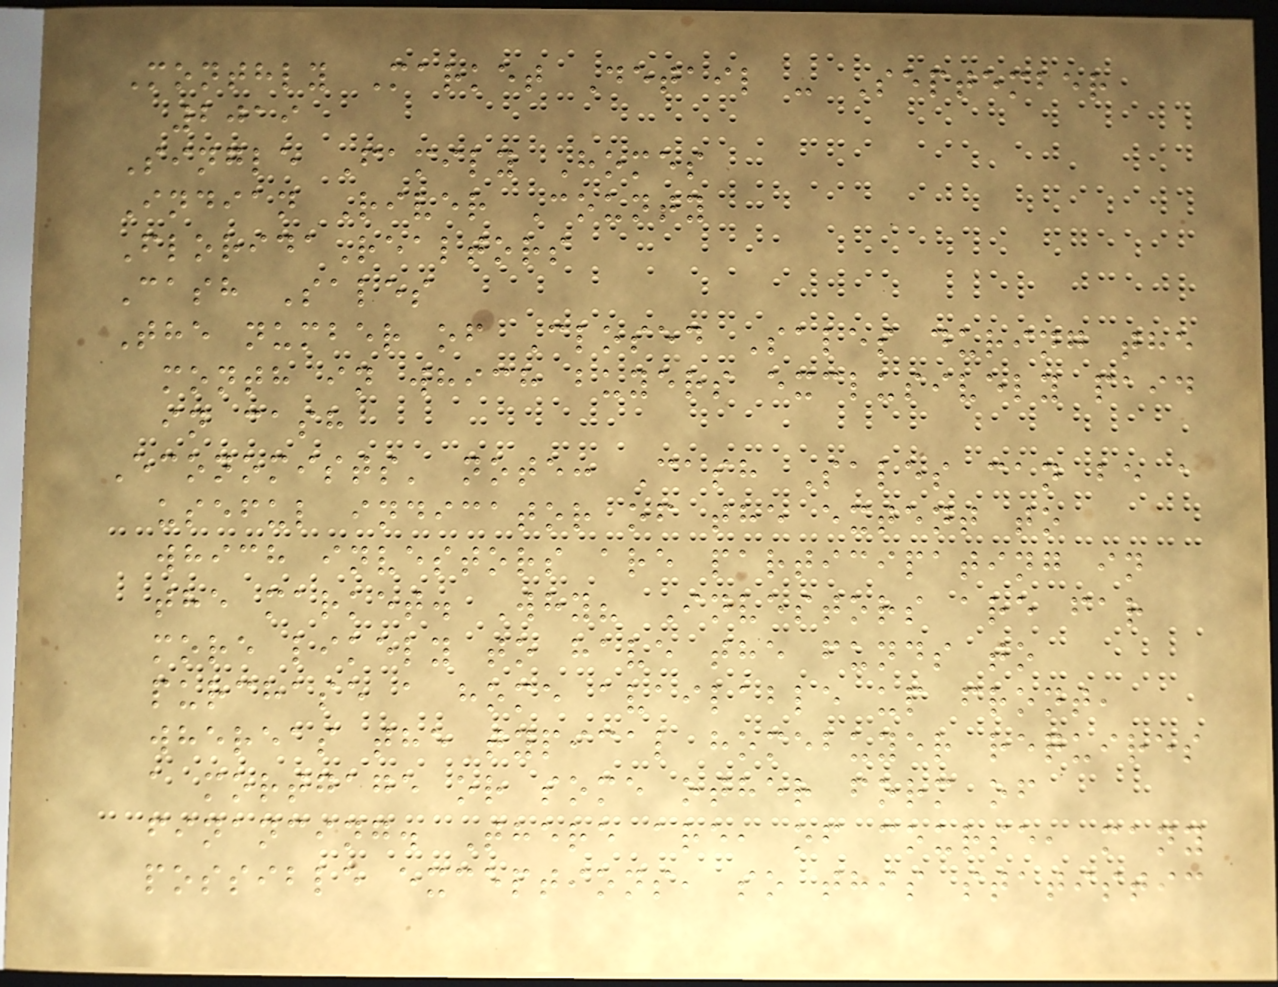Monthly Market Detail - September
2019
Single Family Homes
Indian River County
FloridaRealtors
Cash Sales
The number of Closed Sales during the
month in which buyers exclusively paid
in cash
Economists' note: Cash Sales can be a
useful indicator of the extent to
which investors are participating in
the market. Why? Investors are far
more likely to have the funds to
purchase a home available up front,
whereas the typical homebuyer requires
a mortgage or some other form of
financing. There are, of course, many
possible exceptions, so this statistic
